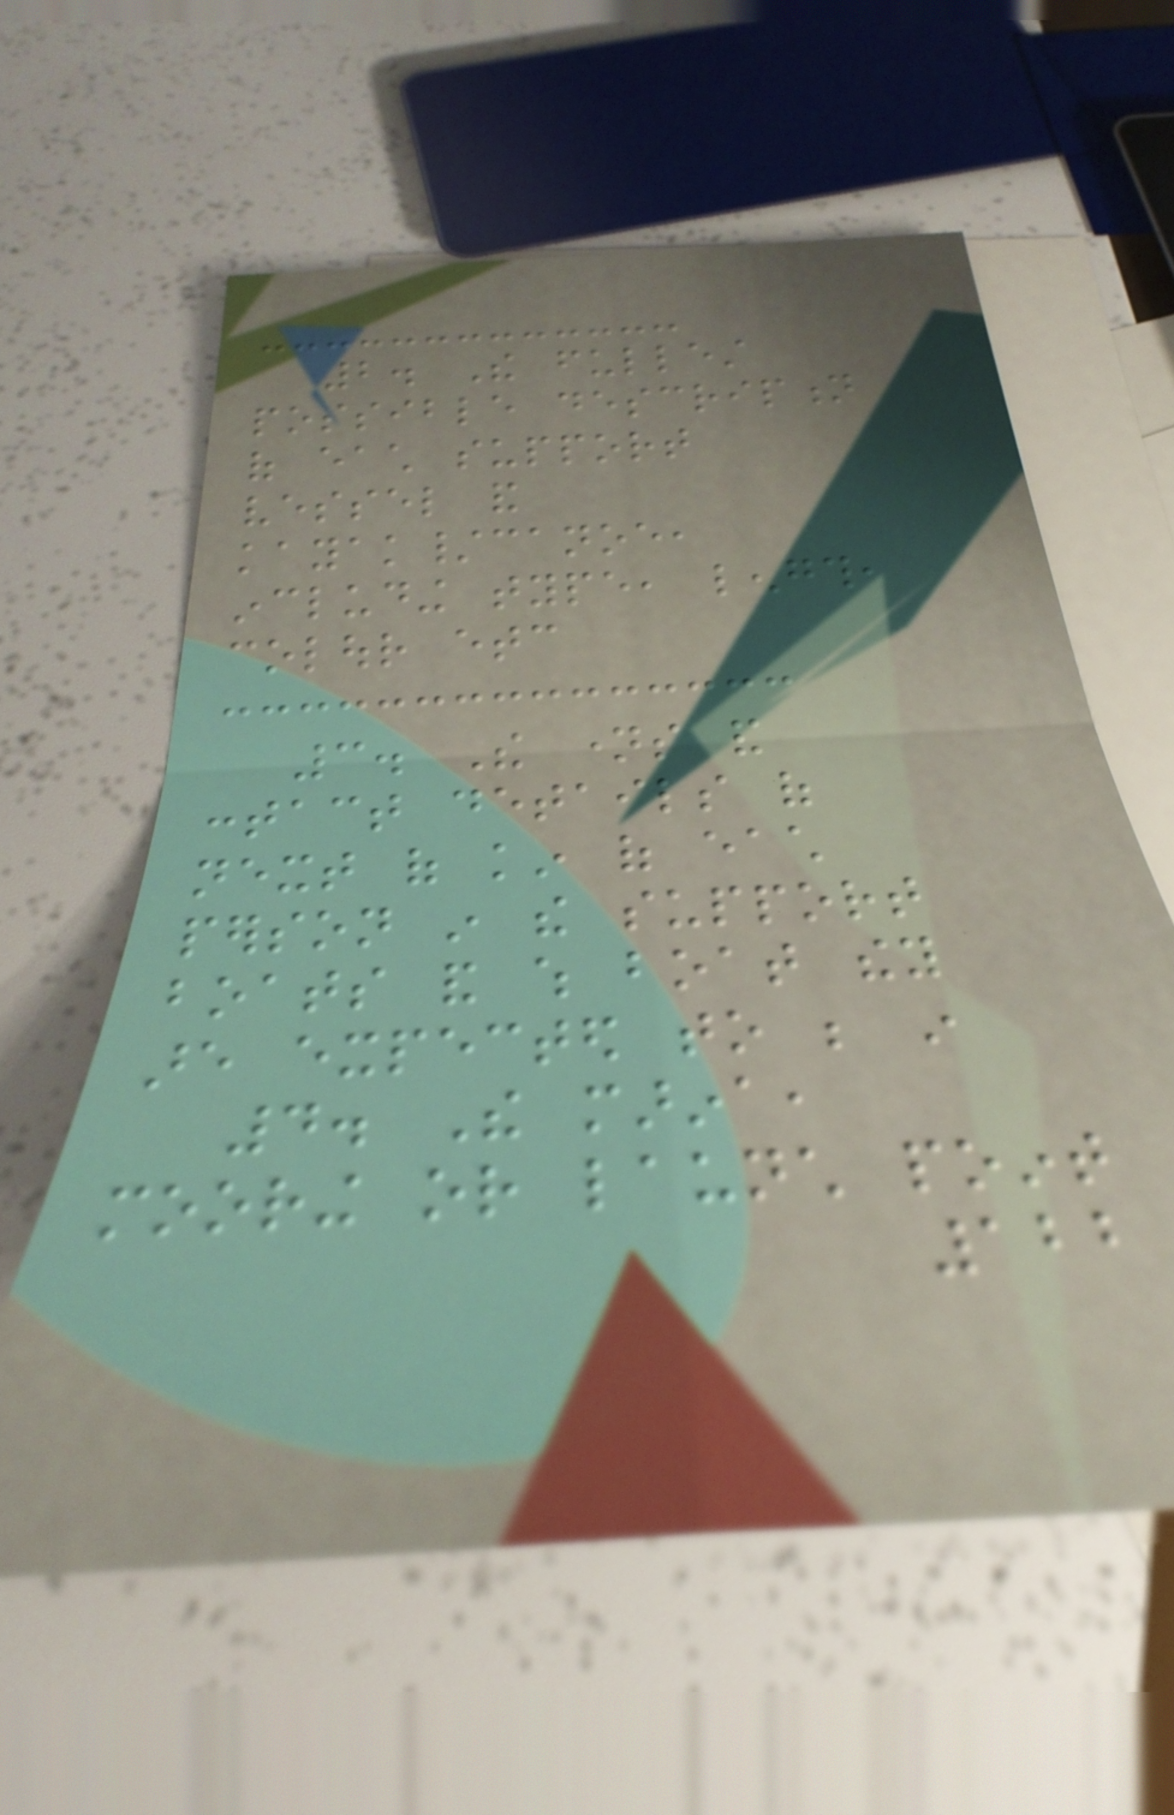2. The fullest
possible description
of each support
vessel and
kayak/canoe,
including type, length,
colour etc
3. The names and
contact details of
next of kin of each
person in the support
boats and which boat they
are expected to be in
4. The marina,
mooring or launch point
122
